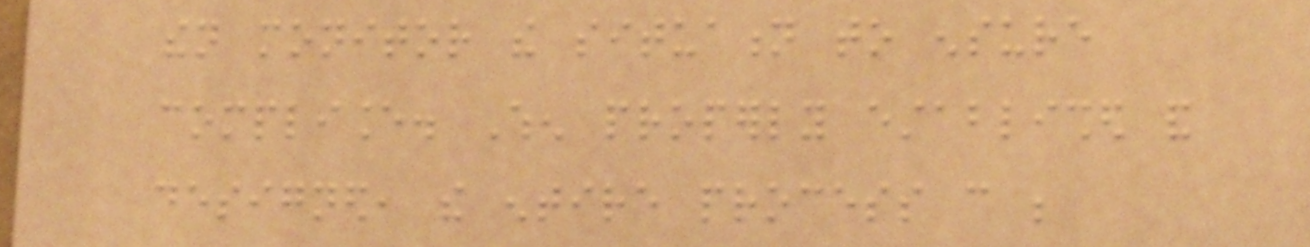then monitor the situation to ensure
compliance. When properly established and
designed, the entire process can be
